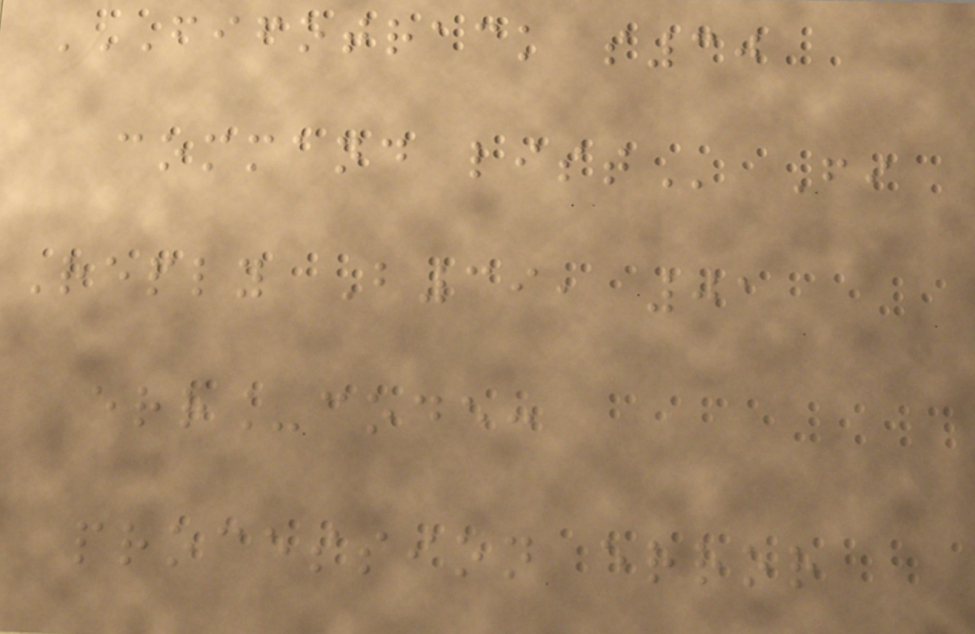FIFOTRACK S30
COMMAND LIST Fi
Reply B39, 01
err_code:
procession error
